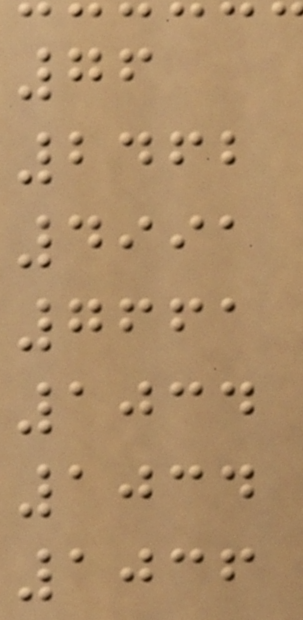76
2462
4991
7661
1034
1034
1036
